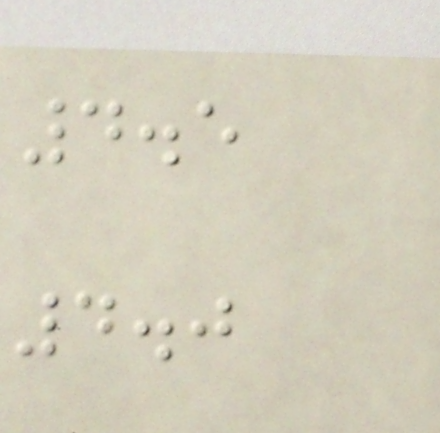4.5
4.0
